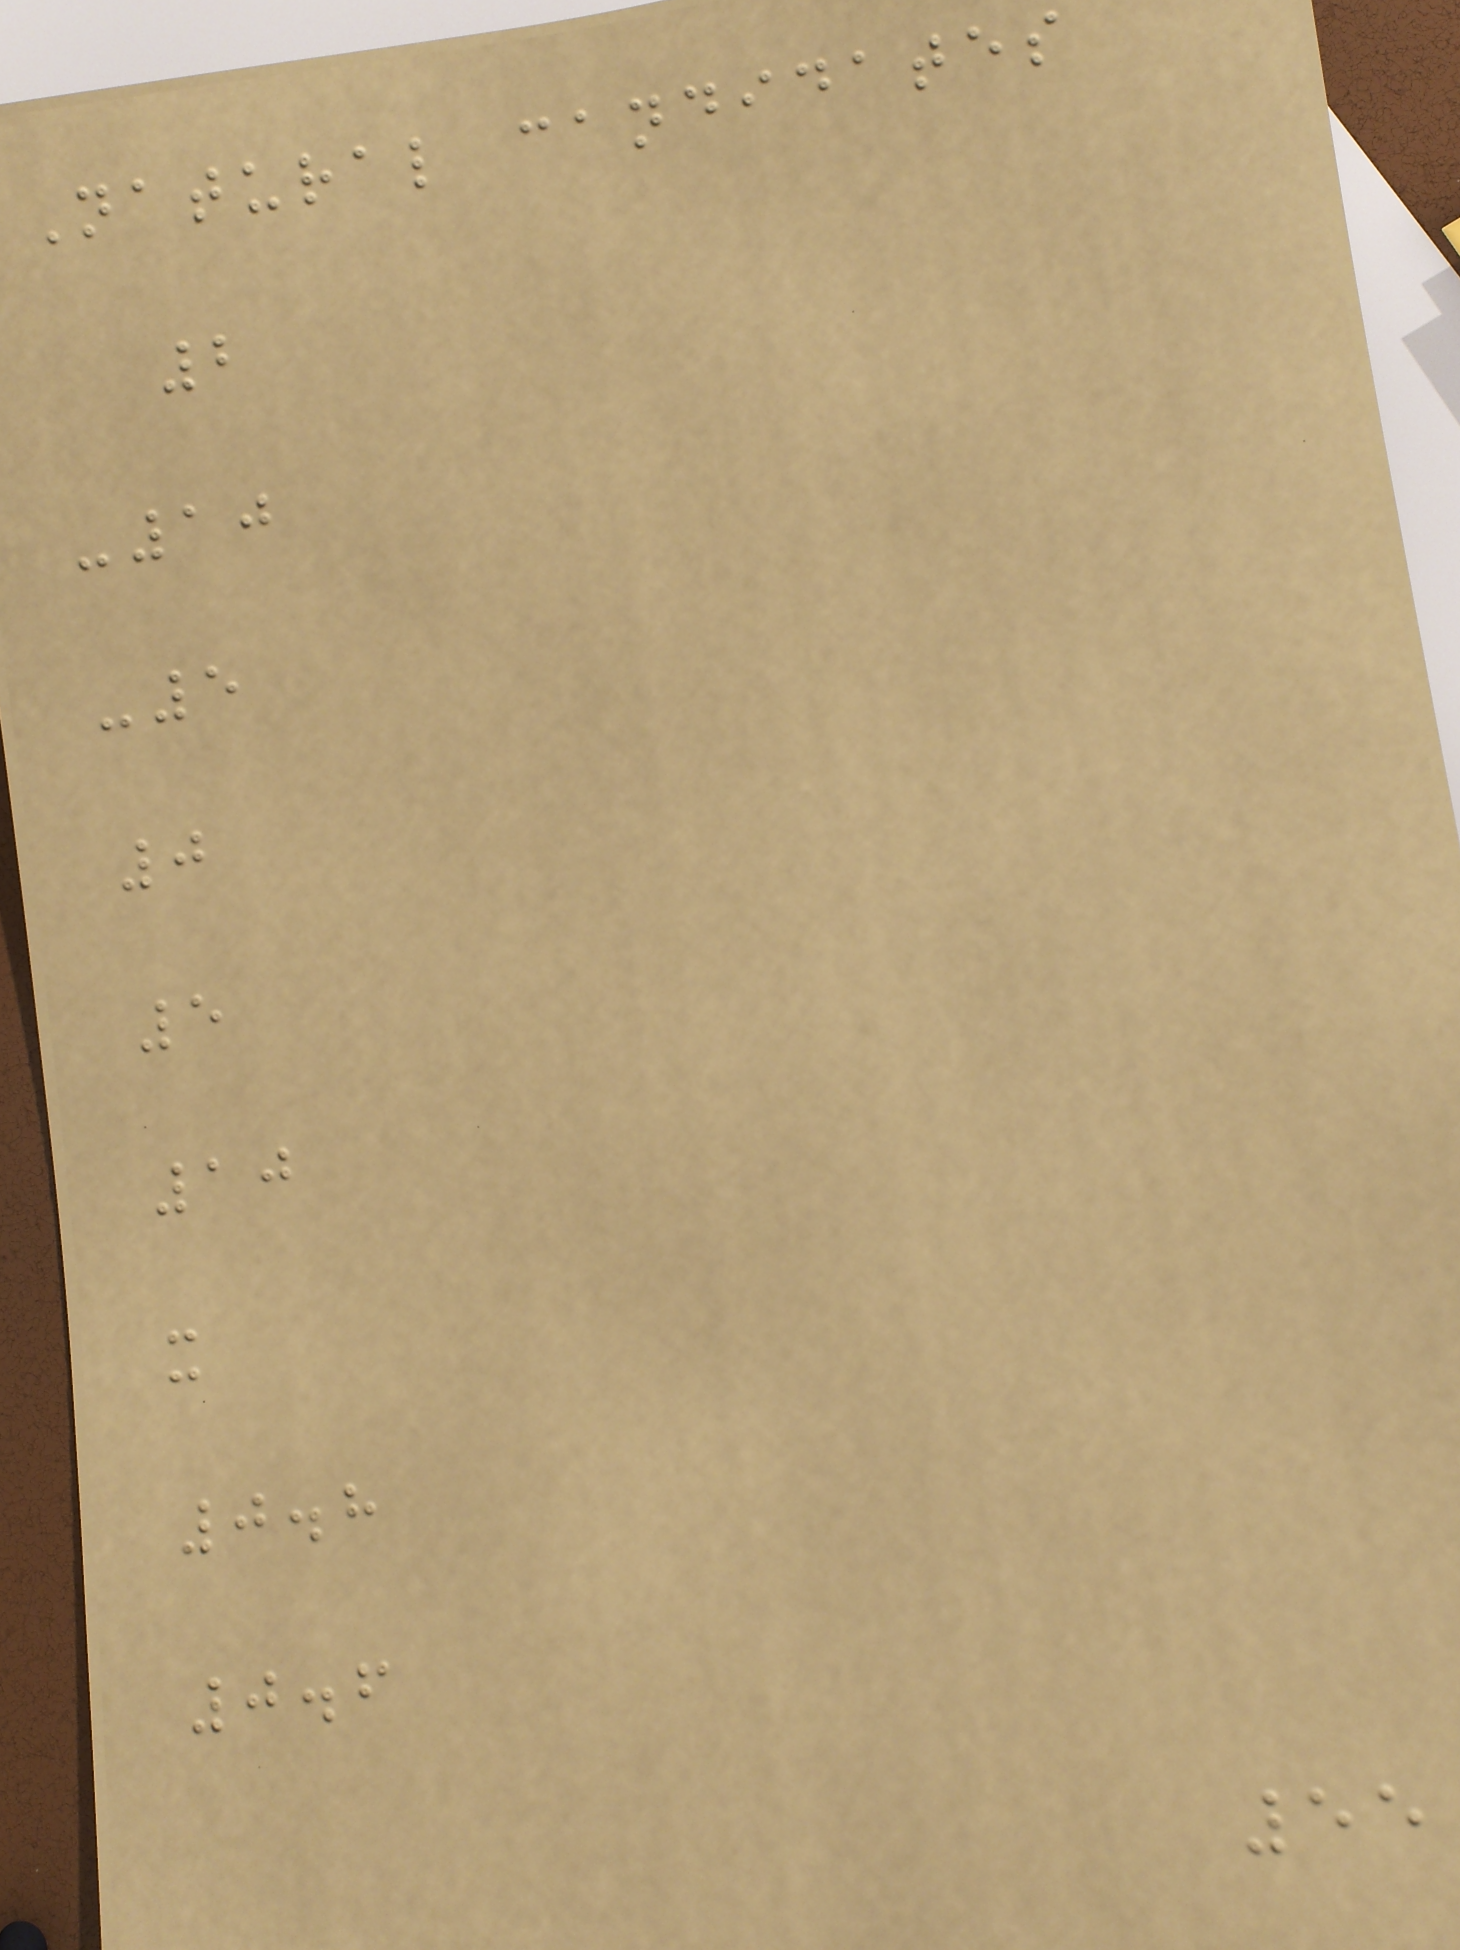Natural candidates
2
-10
-5
0
5
10
x
0.8
0.6
55
